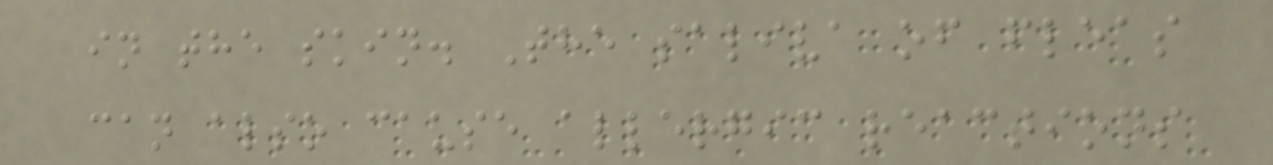in the skin. The saliva of fleas
can also cause allergic reactions
